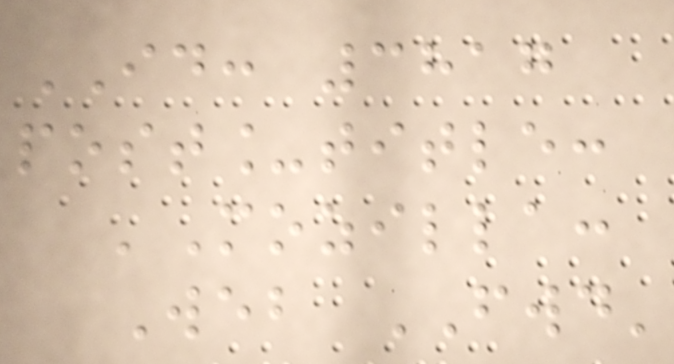ID: 3817
post_title:
'Mozilla:
Web FWD'
